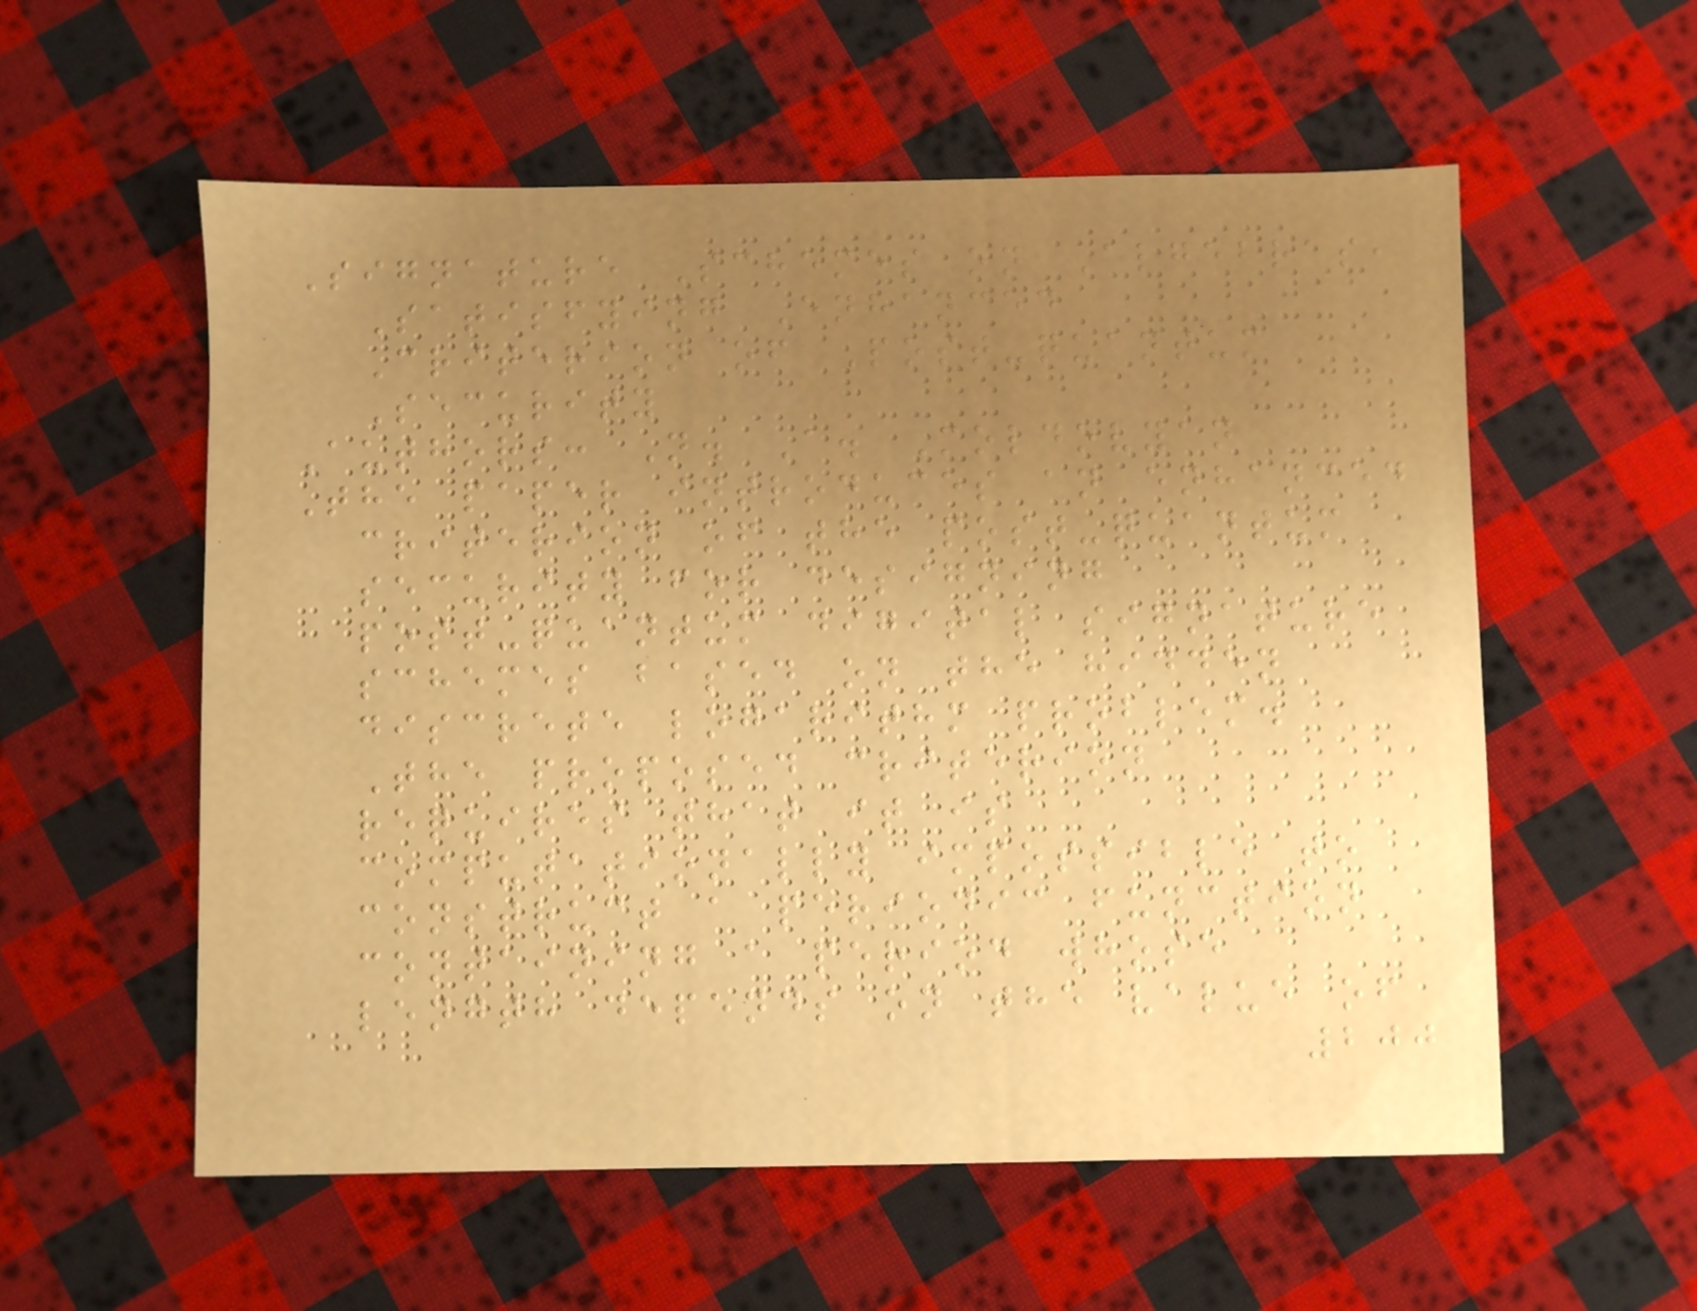Signature Schemes on Algebras,
Satisfying Enhanced
Criterion of Post-quantum
Security
Authors: N. A. Moldovyan
The paper introduces an enhanced
criterion of the post-quantum
security for designing
post-quantum digital signature
schemes based on the hidden
discrete logarithm problem.
The proposed criterion
requires that it is
computationally impossible to
construct a periodic function
containing a period whose
length depends on the value of
200
